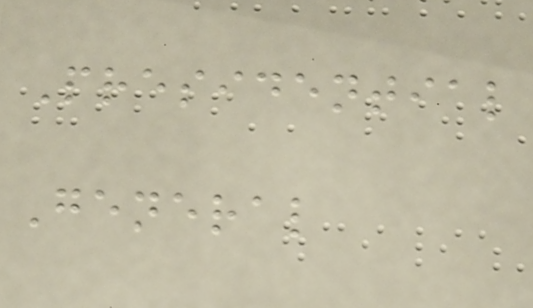Presidential
General
